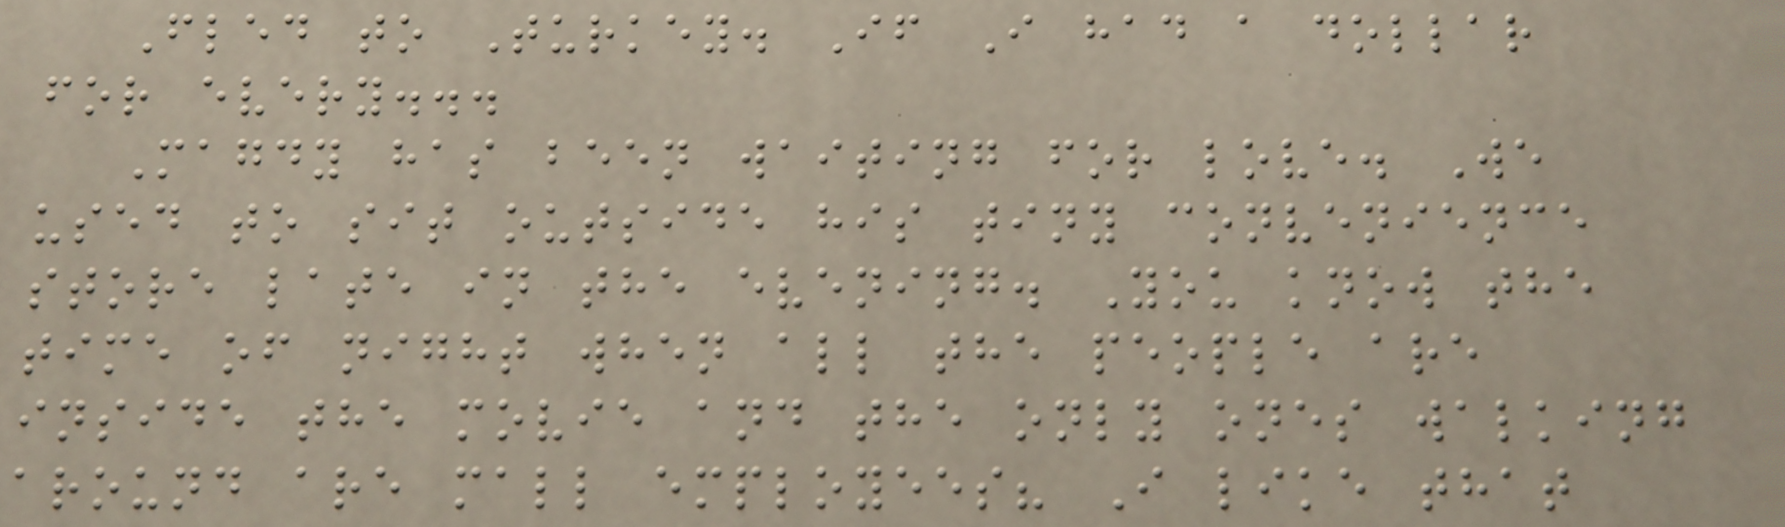Fled to Turkey. If I had a dollar
for every...
Magdy has been waiting for love. We
used to sit outside his tiny convenience
store late in the evening. You know the
time of night when all the people are
inside the movie and the only ones walking
around are mall employees? I like that
